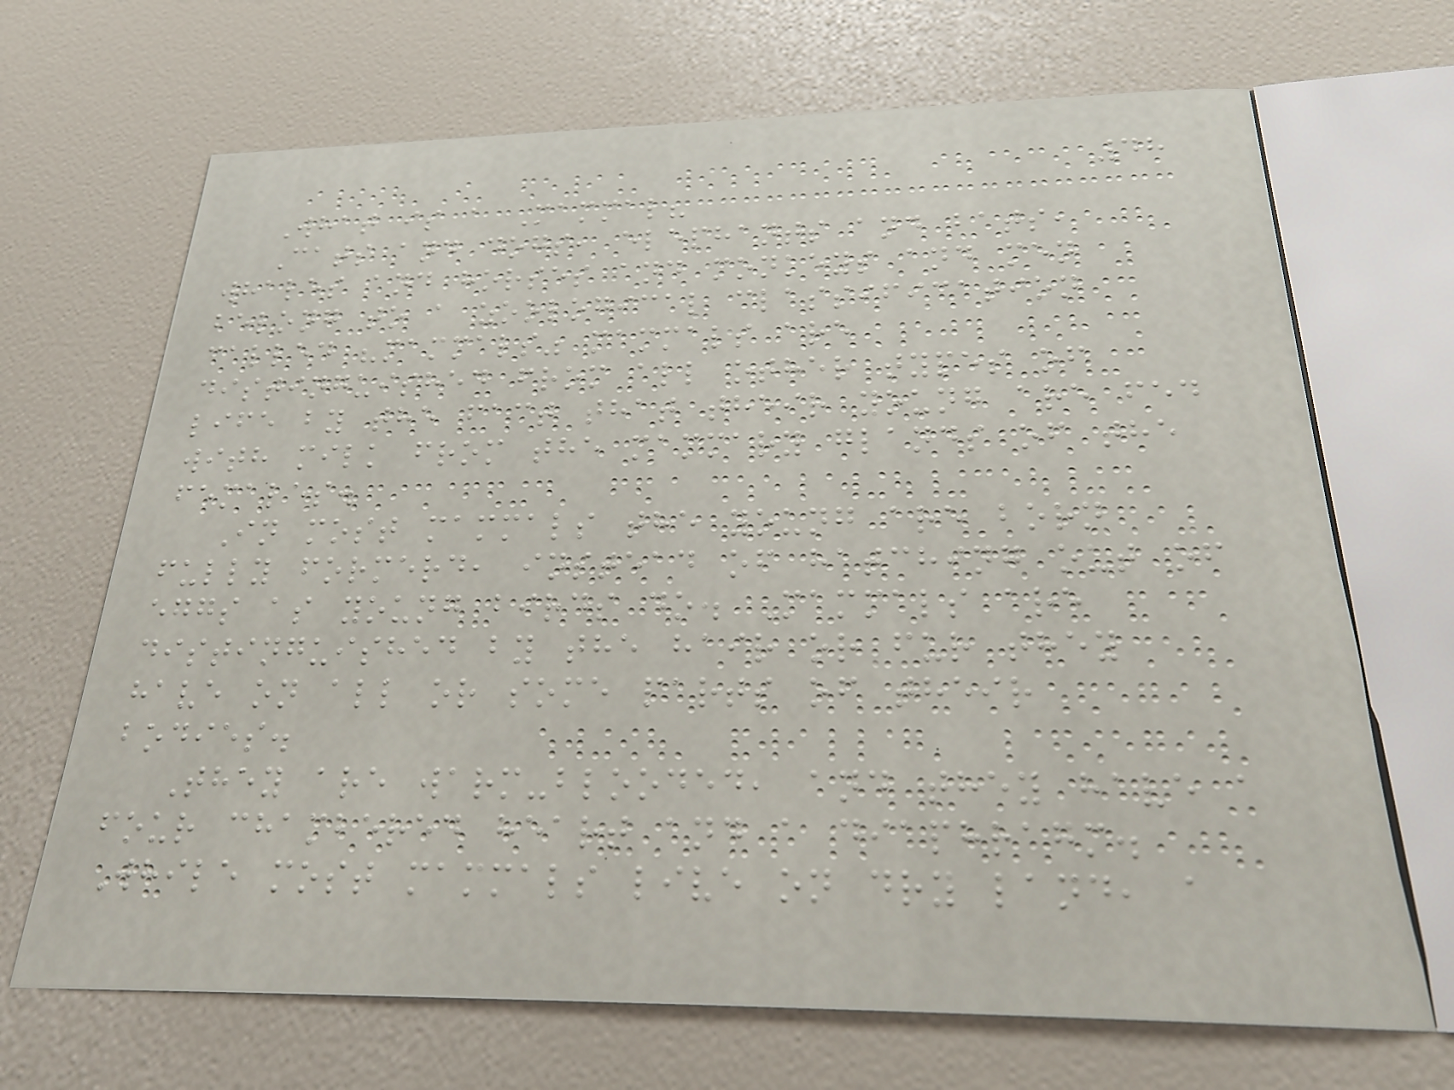48
What is a Mammal?
Cats and dogs, elephants and bats,
whales and horses and monkeys and men
belong to a zoological classification
called "mammals" mammals are
distinguished from all other types of
life by the fact that their young are fed
with milk from the mammary glands of the
females.
In most mammals the young are born
fully formerd, instead of hatching out of
eggs as young birds do. Mammals are
distinguished by the hair or fur they
have on all or some parts of their
bodies.
They are warm-blooded, and they have a
four chambered heart and a diaphragm.
While most mammals live on dry land, a
